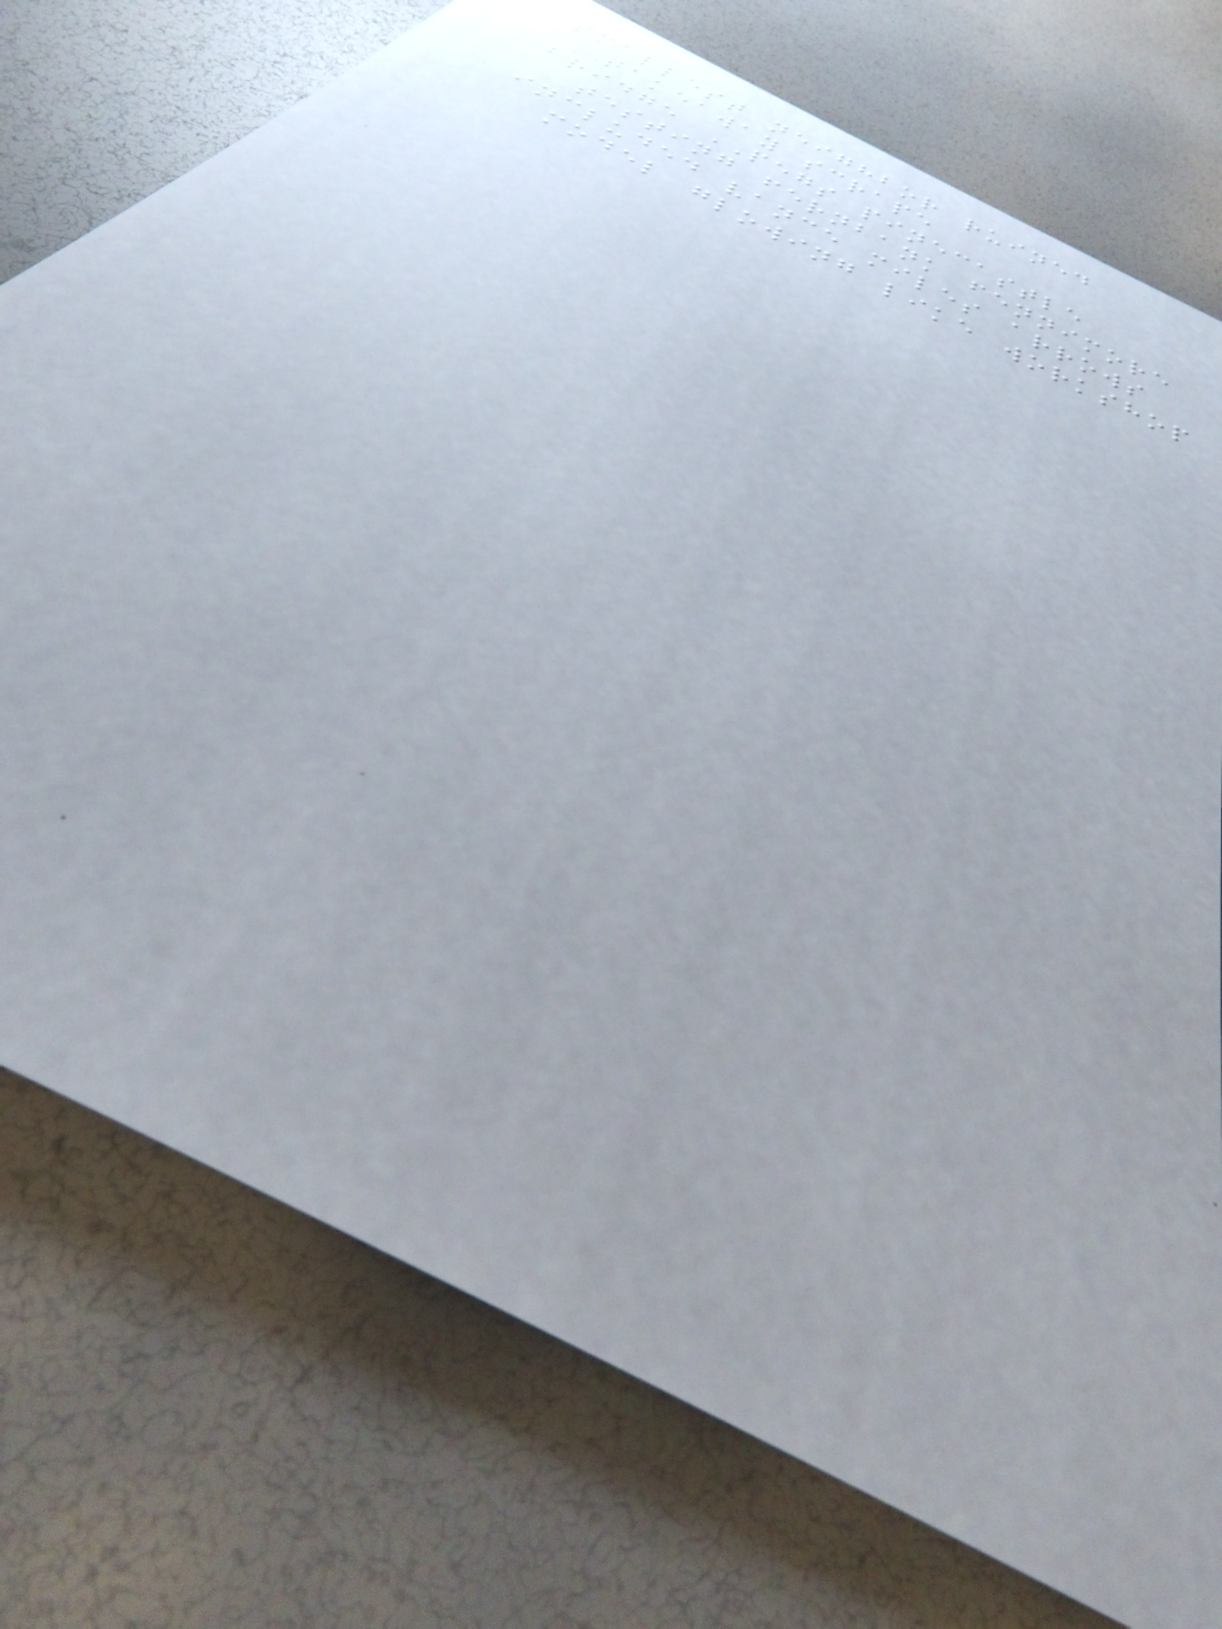smallest neighbor ruined
takeaway scrape
bridge PEGS pinecastle
testing fernbank fennimore
included vance miles arrows
model glowing like workshop
